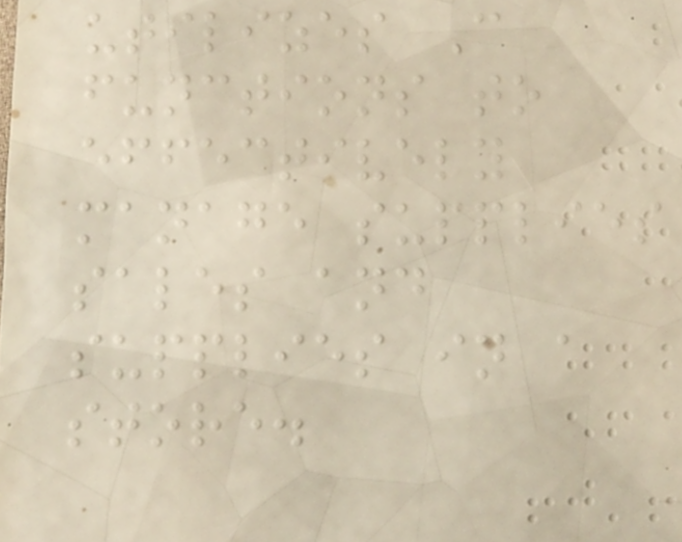utilizes C
functions to
effectively
manage supplies
sales and
supplies in a
store.
